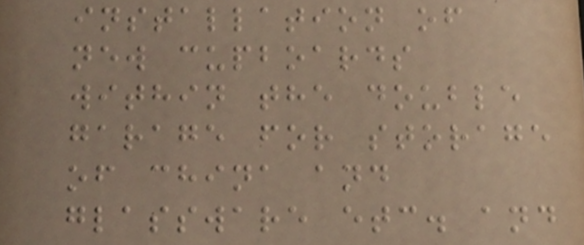installation of
new cupboards
within the double
garage for storage
of china and
glassware etc. and
